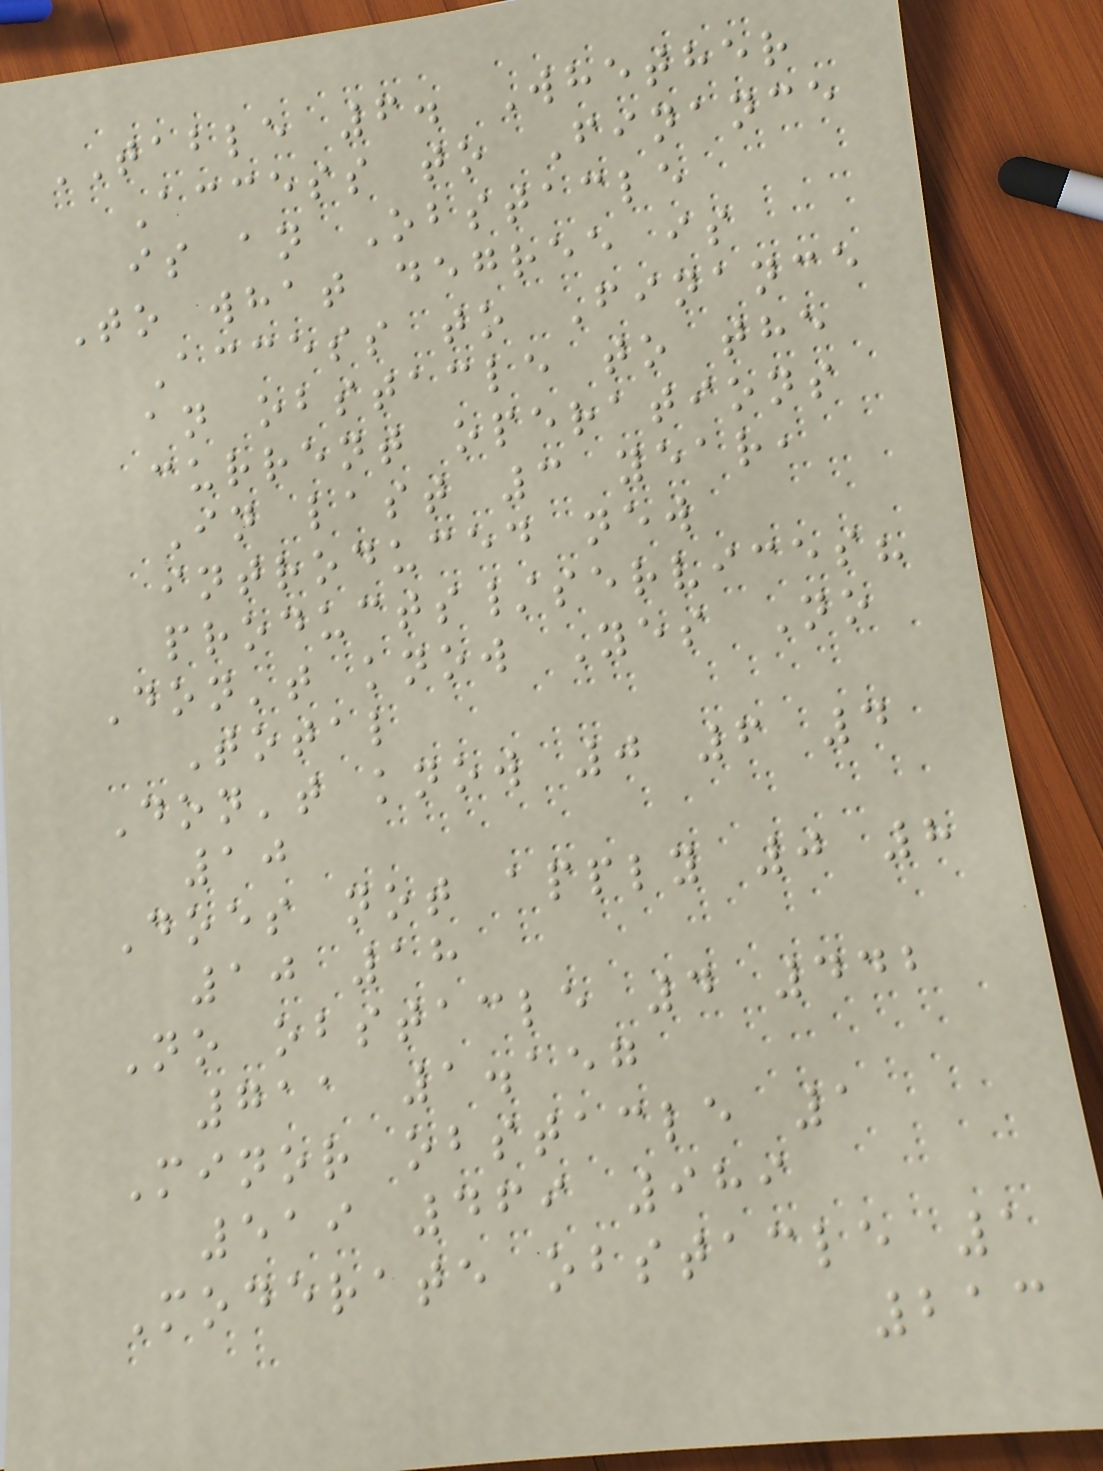TABLE 6. Whether
Access to Finance
is an Obstacle
To what degree is
Access to Finance
an obstacle to the
current operations
In last 3 year,
introduced new
products/services?
Don't know Yes No
Total
Don't know 0 6 4
10
Does not apply 0 8
10 18
No obstacle 4 442
711 1.157
Minor obstacle 1
519 469 989
Moderate obstacle 1
213
